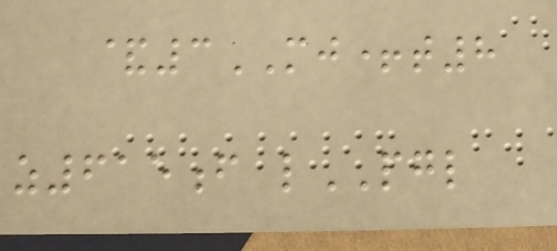&3MJ+t8
z615f lPGL
